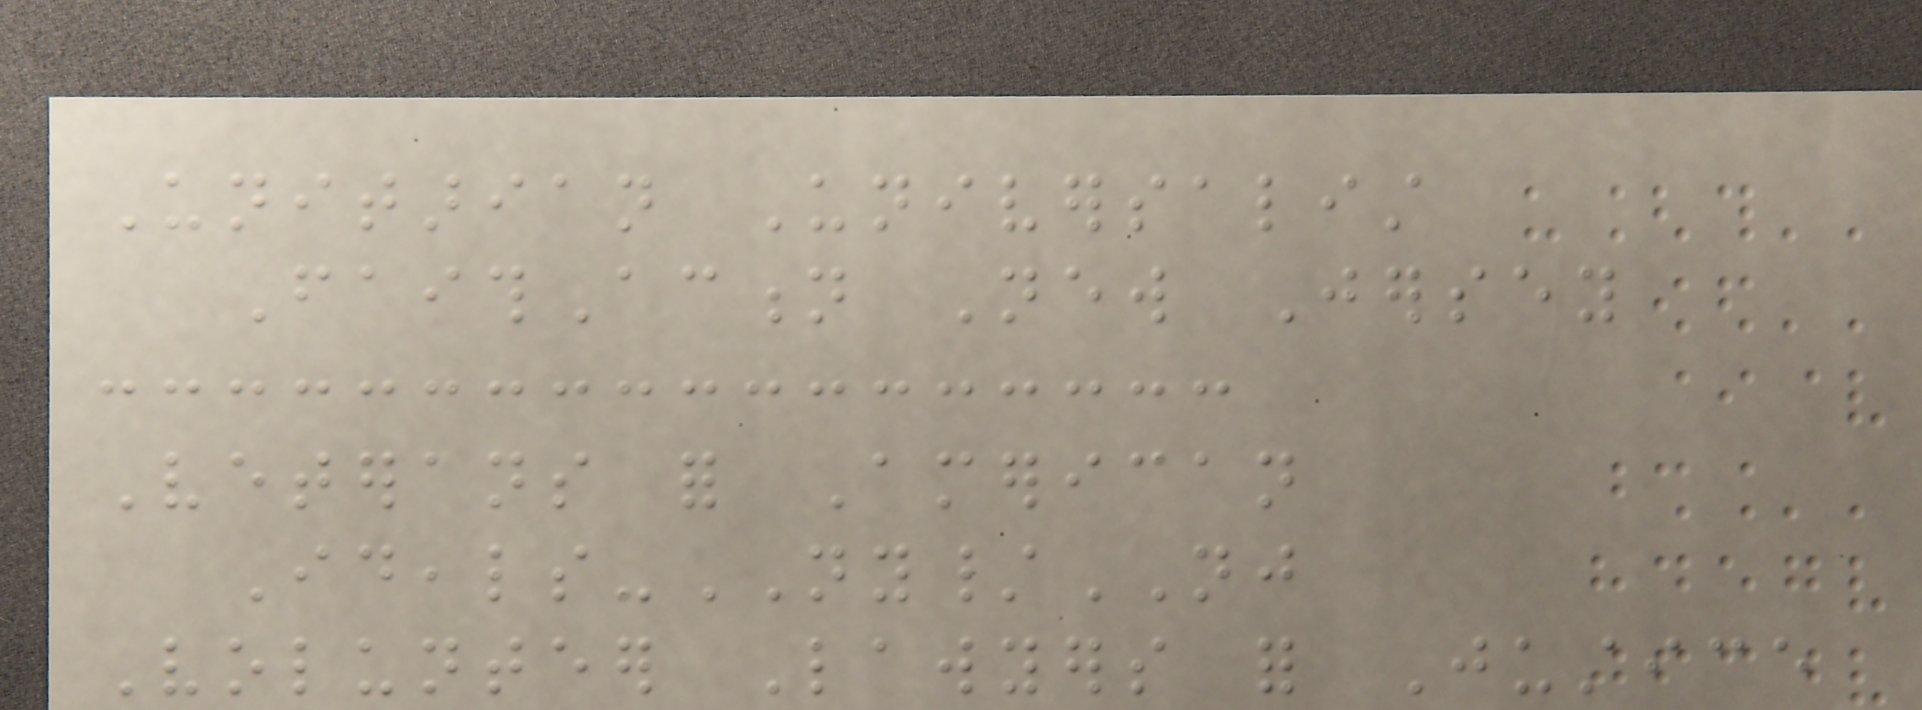Unitarian Universalist
FaithAction New Jersey
Veterans for American
Ideals-NY/NJ
Volunteer Lawyers for Justice
